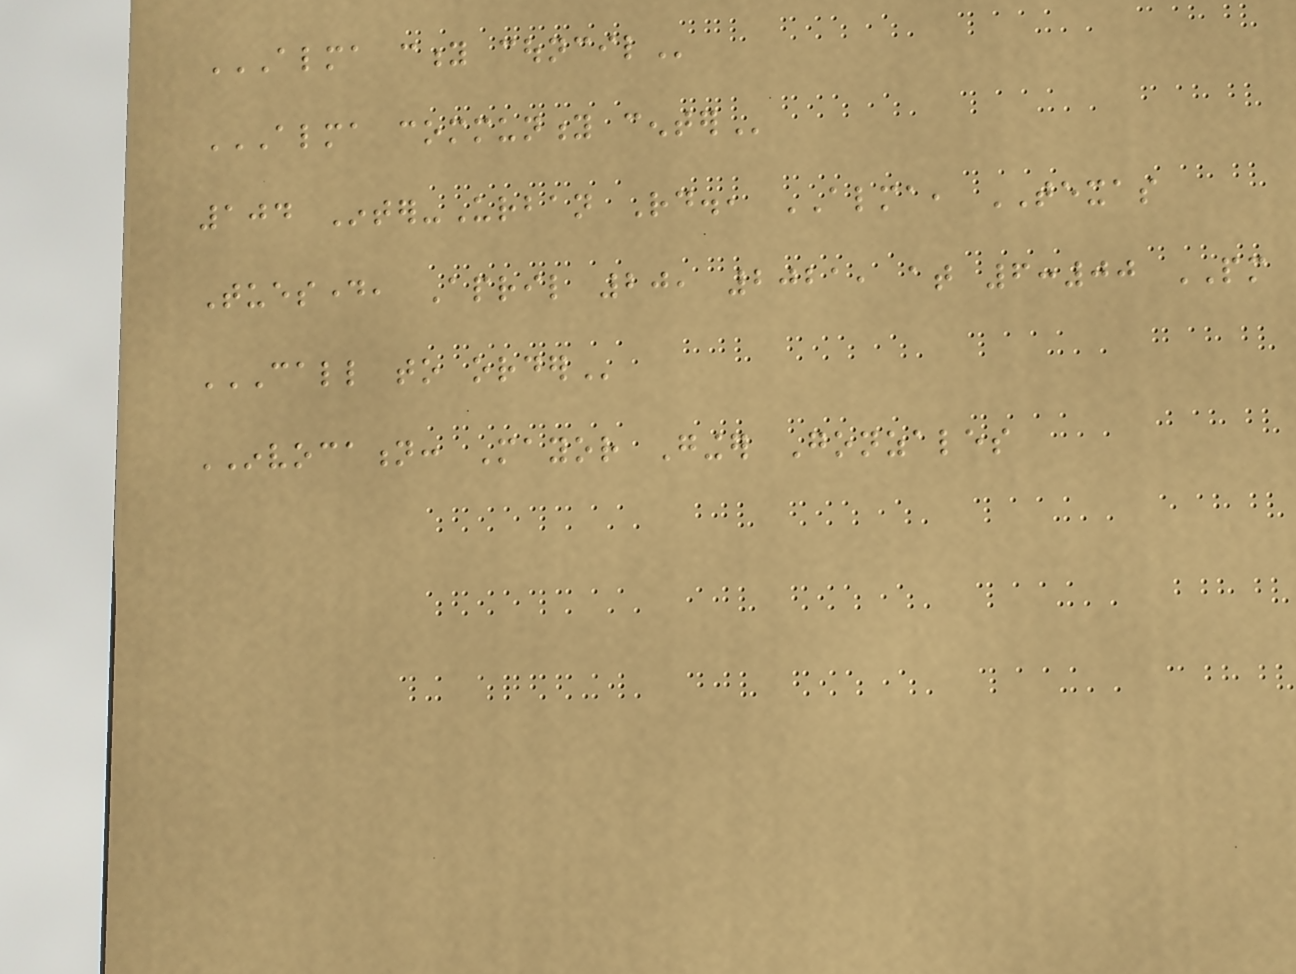ALMA CITY COUNCIL
ALMA COMMUNITY CENTER
104 Inter-Urban Rd., ALMA, TEXAS
Tuesday, April 20, 2021, at 6:00 PM
CALL TO ORDER
INVOCATION: Mayor Ginger Gonzales
